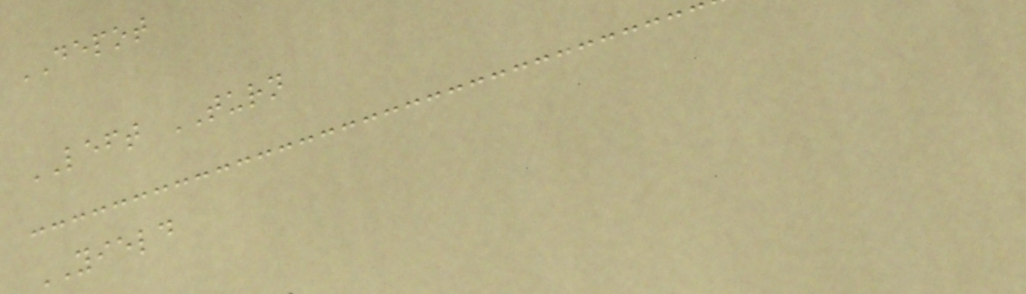DEPOT
LEFT TURN
YIELD
